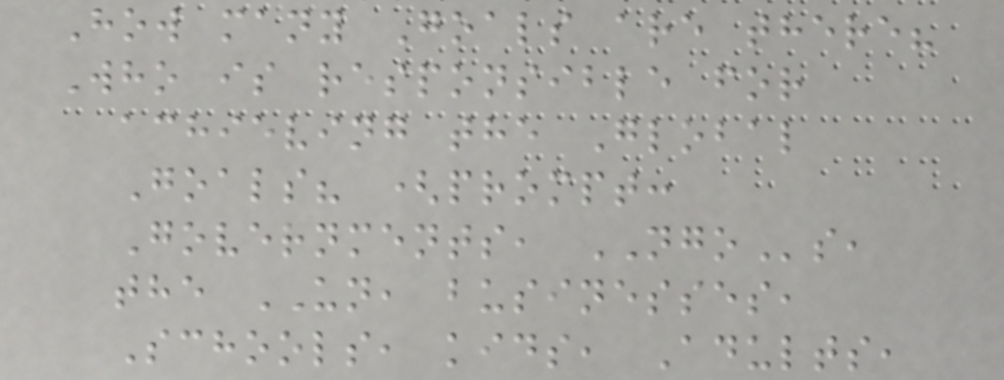How many Goals are there?
Who is responsible for
achieving the Global
Goals? (prompt:
Governments, NGOs,
the UN, businesses,
Schools, kids, Adults,
